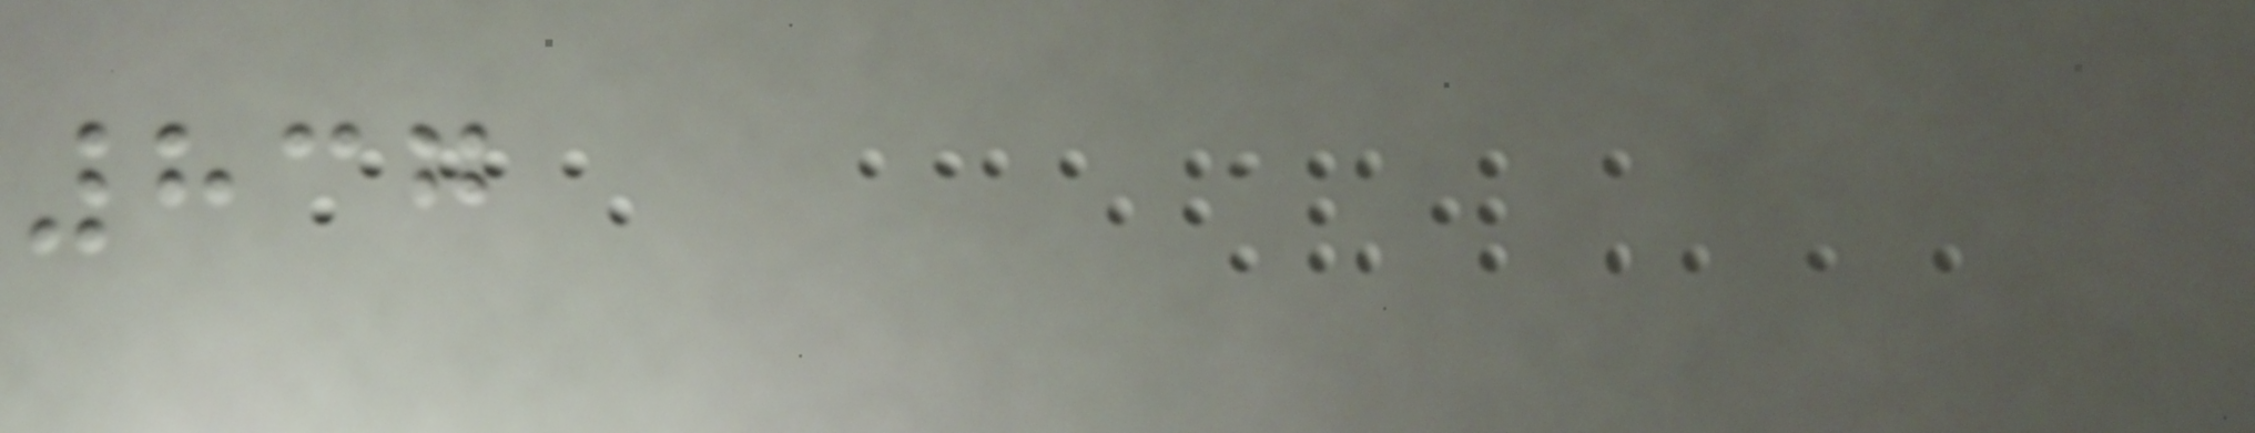837
